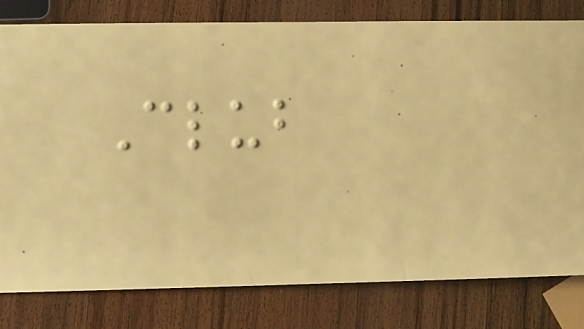Club
